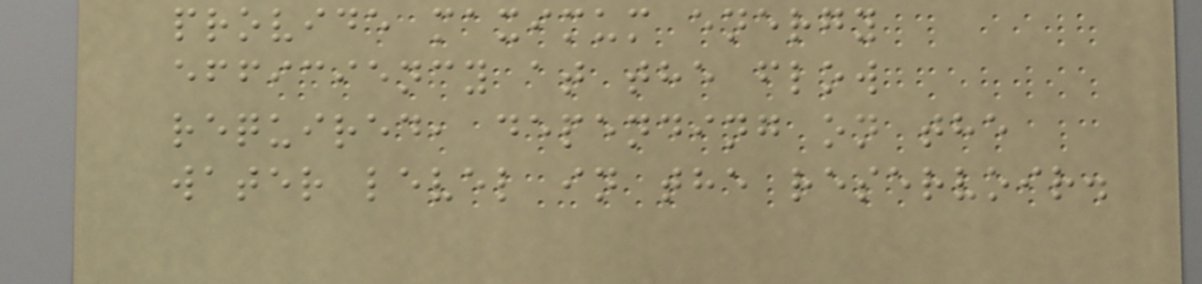provide maximum energy
efficiency at the flow
required, depending on the
water level in the reservoir.
